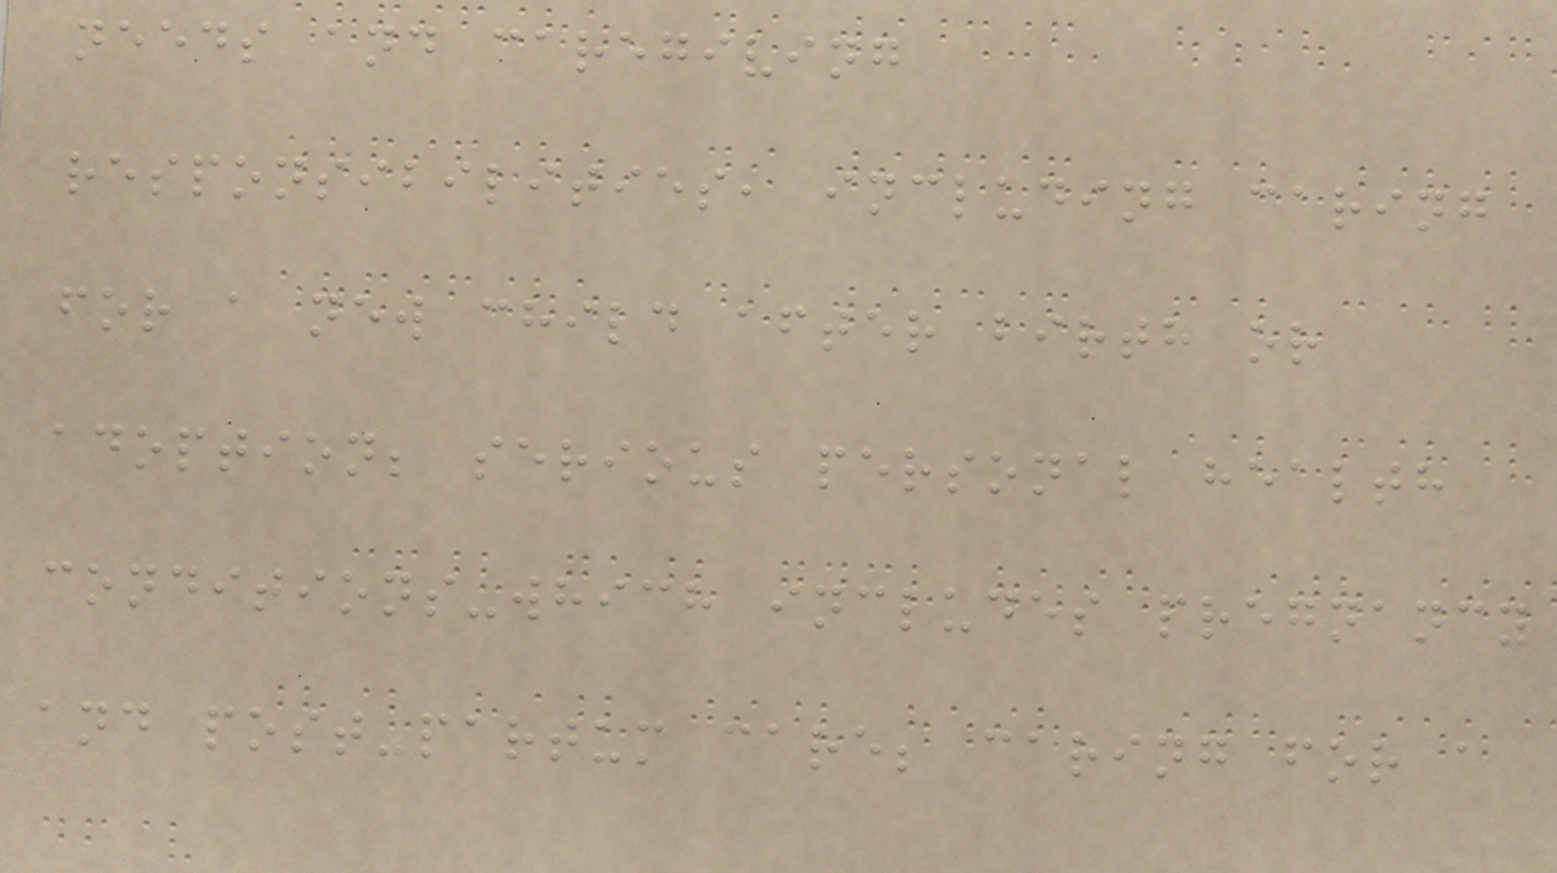needs and caregiving
responsibilities, including caring
for a new child after birth or
adoption; serious personal health
conditions-which includes pregnancy
and post-partum care; caring for a
